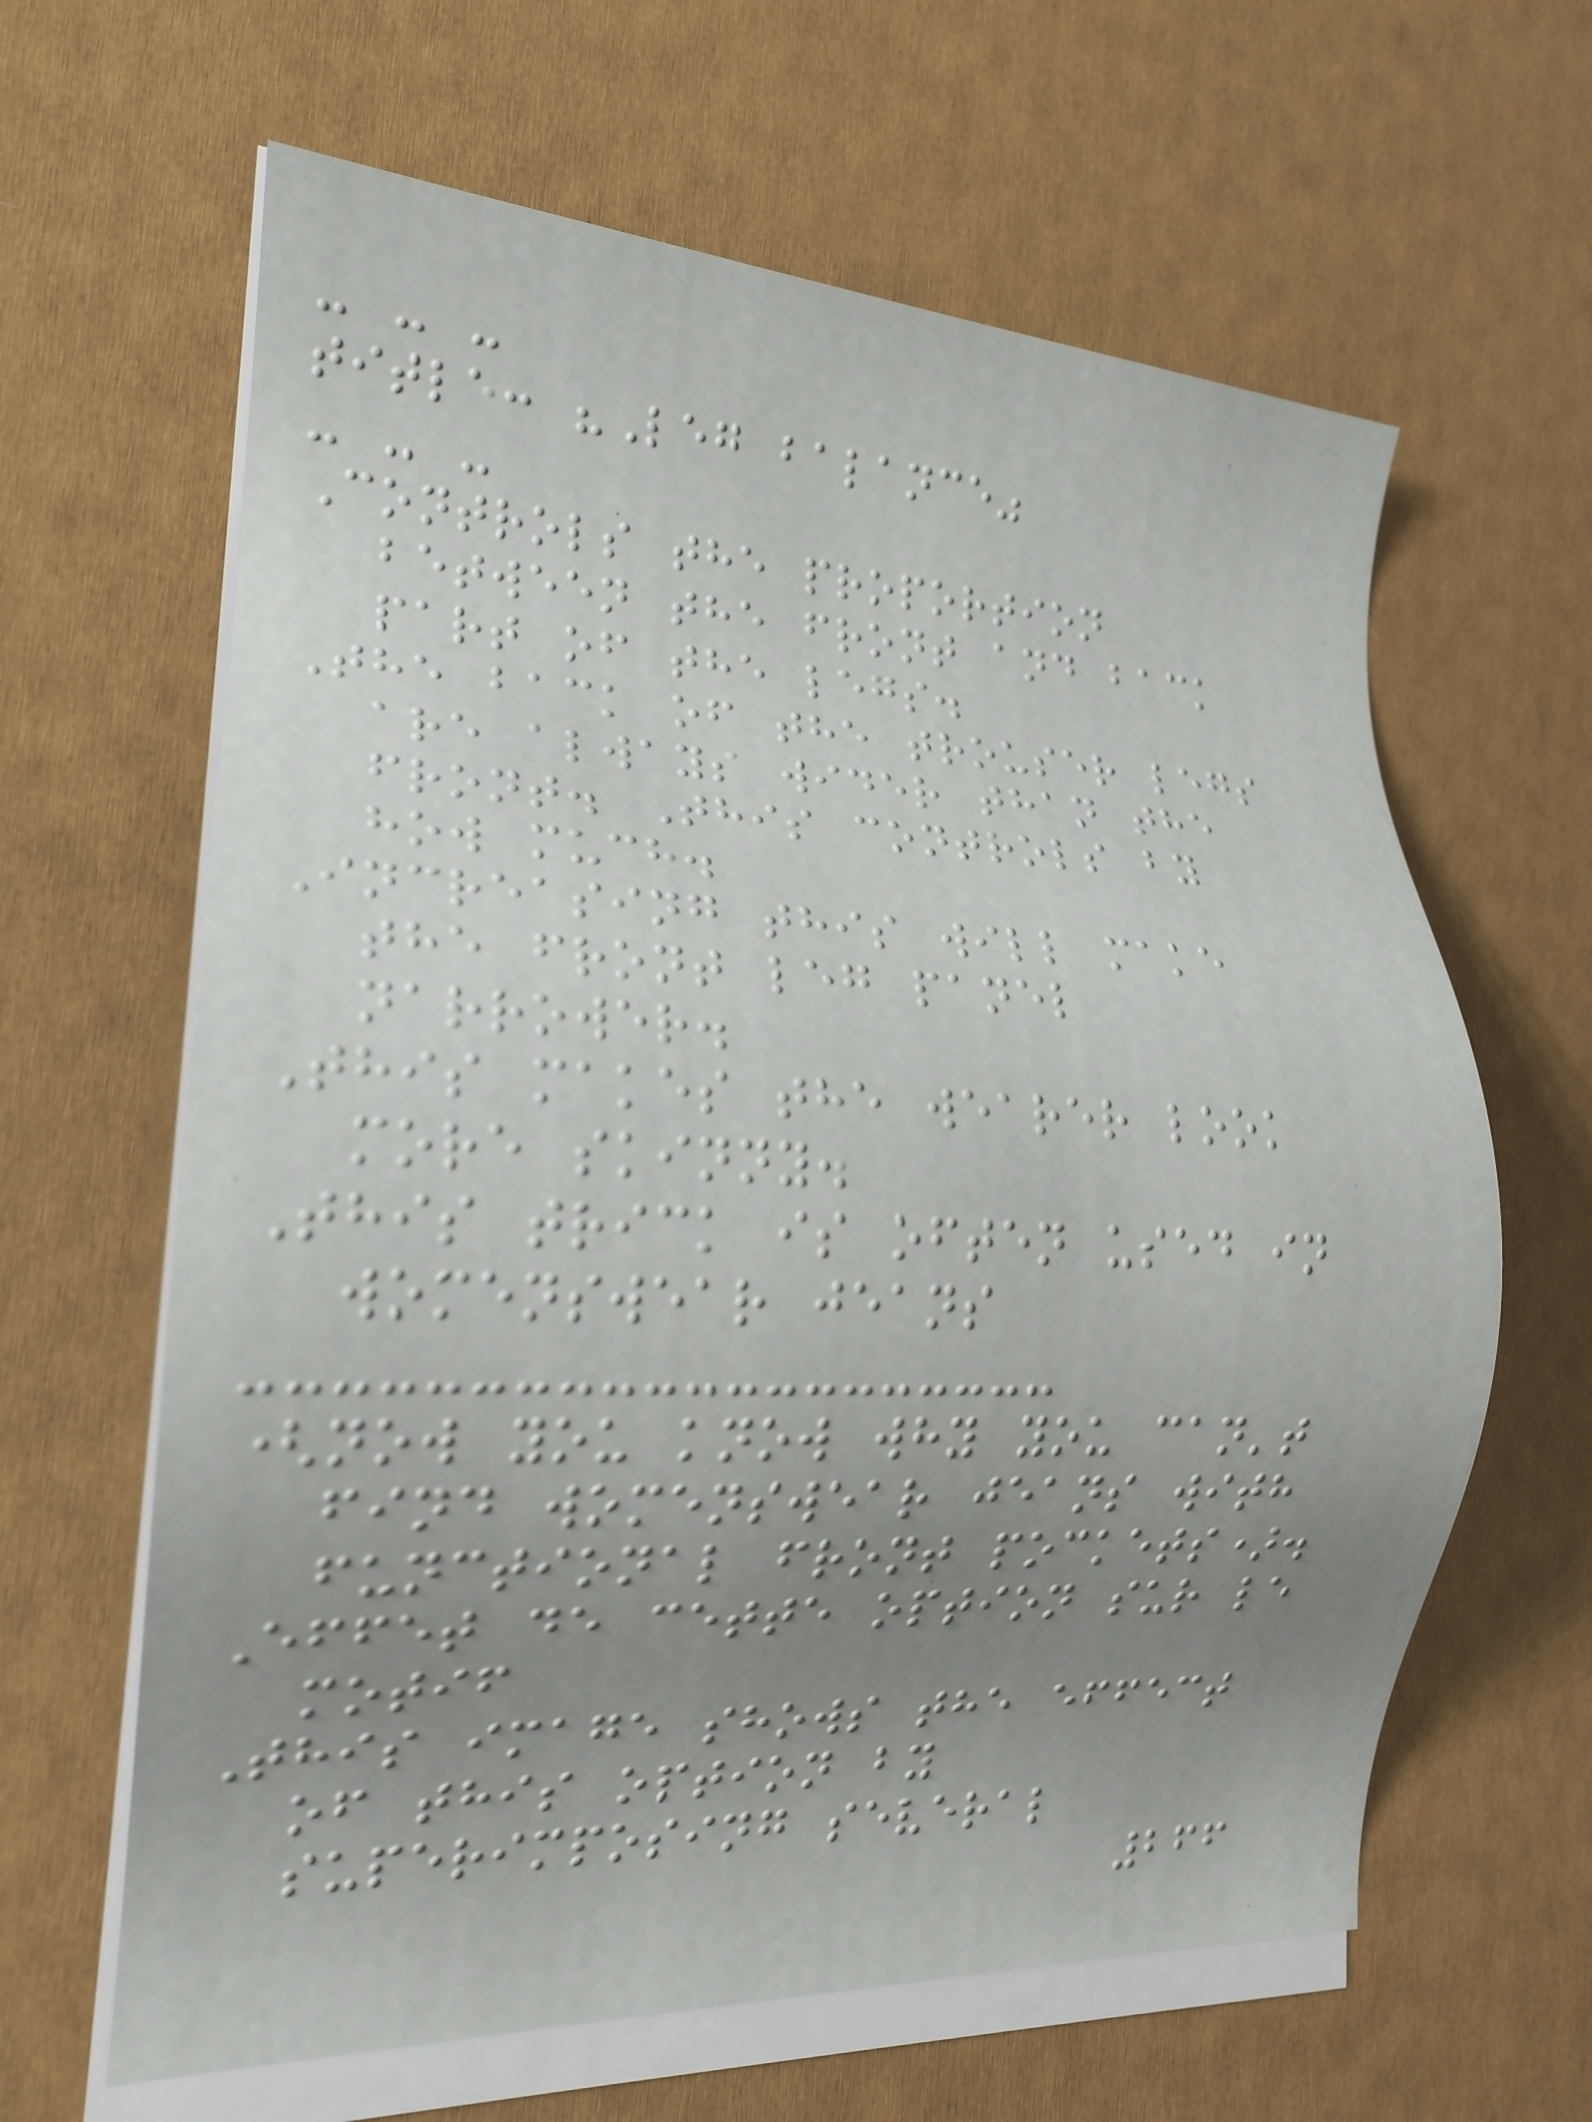- - -
title: "Leg balance"
- - -
Controls the proportion
between the front and back
part of the legs.
The back of the trouser legs
are always wider than the
front. This controls by
how much.
Increasing this will make
the front leg panel
narrower.
This makes the wearer look
more skinny.
This trick is often used in
womenswear jeans
(now you know why you can't
find womenswear jeans with
functional front pockets).
Effet de cette option sur le
motif
This image shows the effect
of this option by
superimposing several
266
